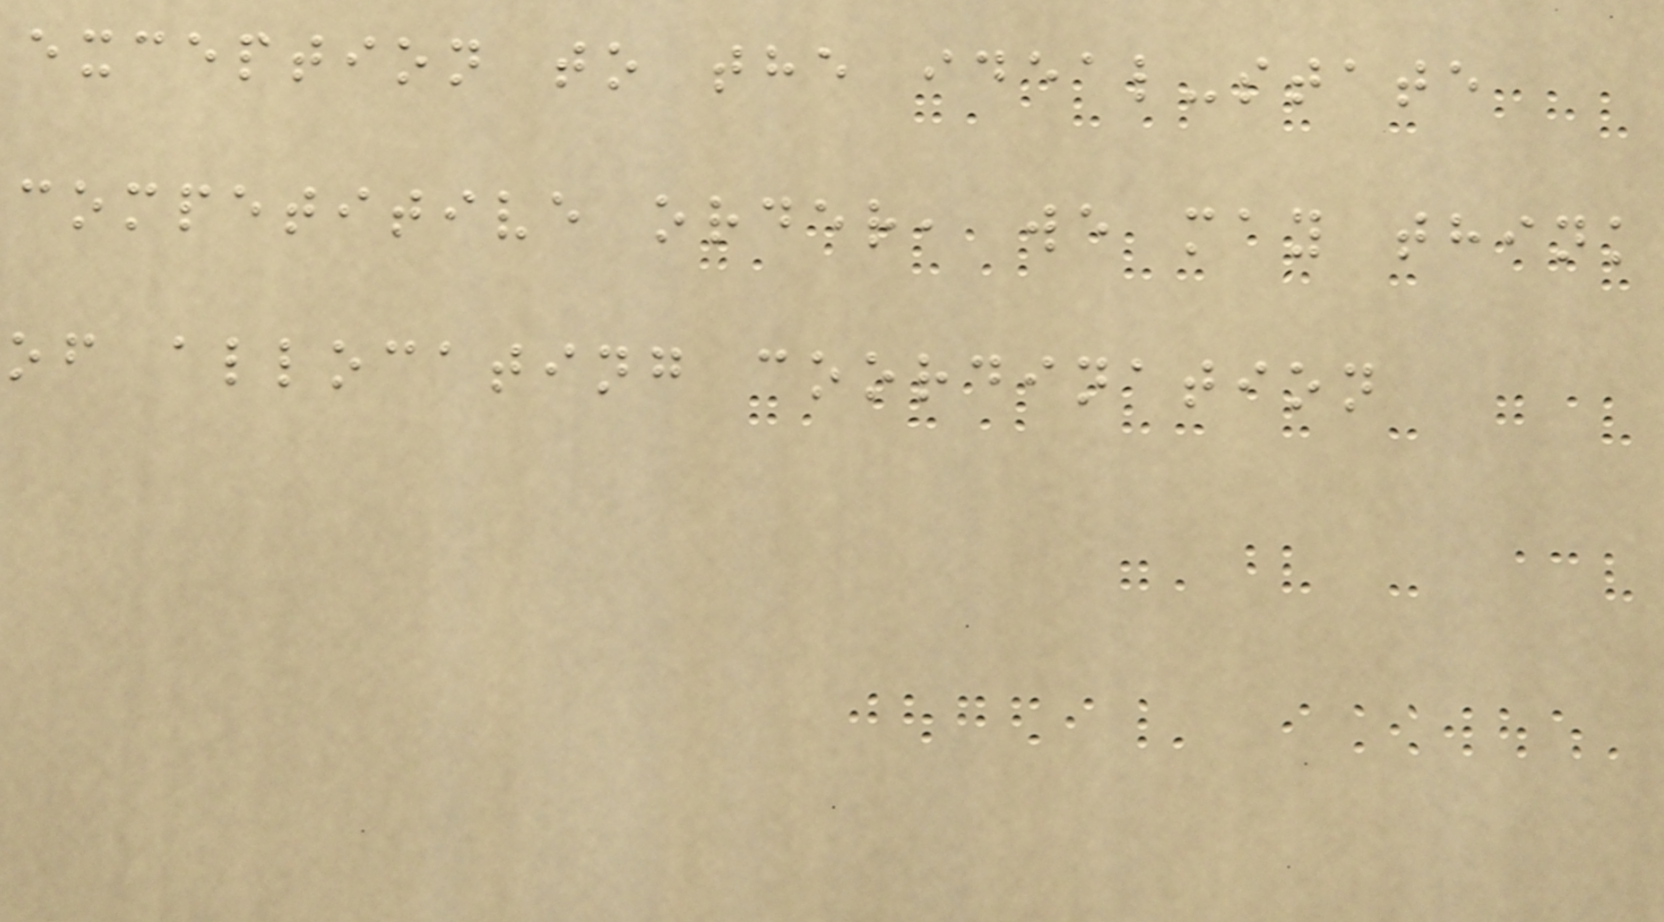exception to the ideal-state
competitive order, we may think
of allocating coordination
